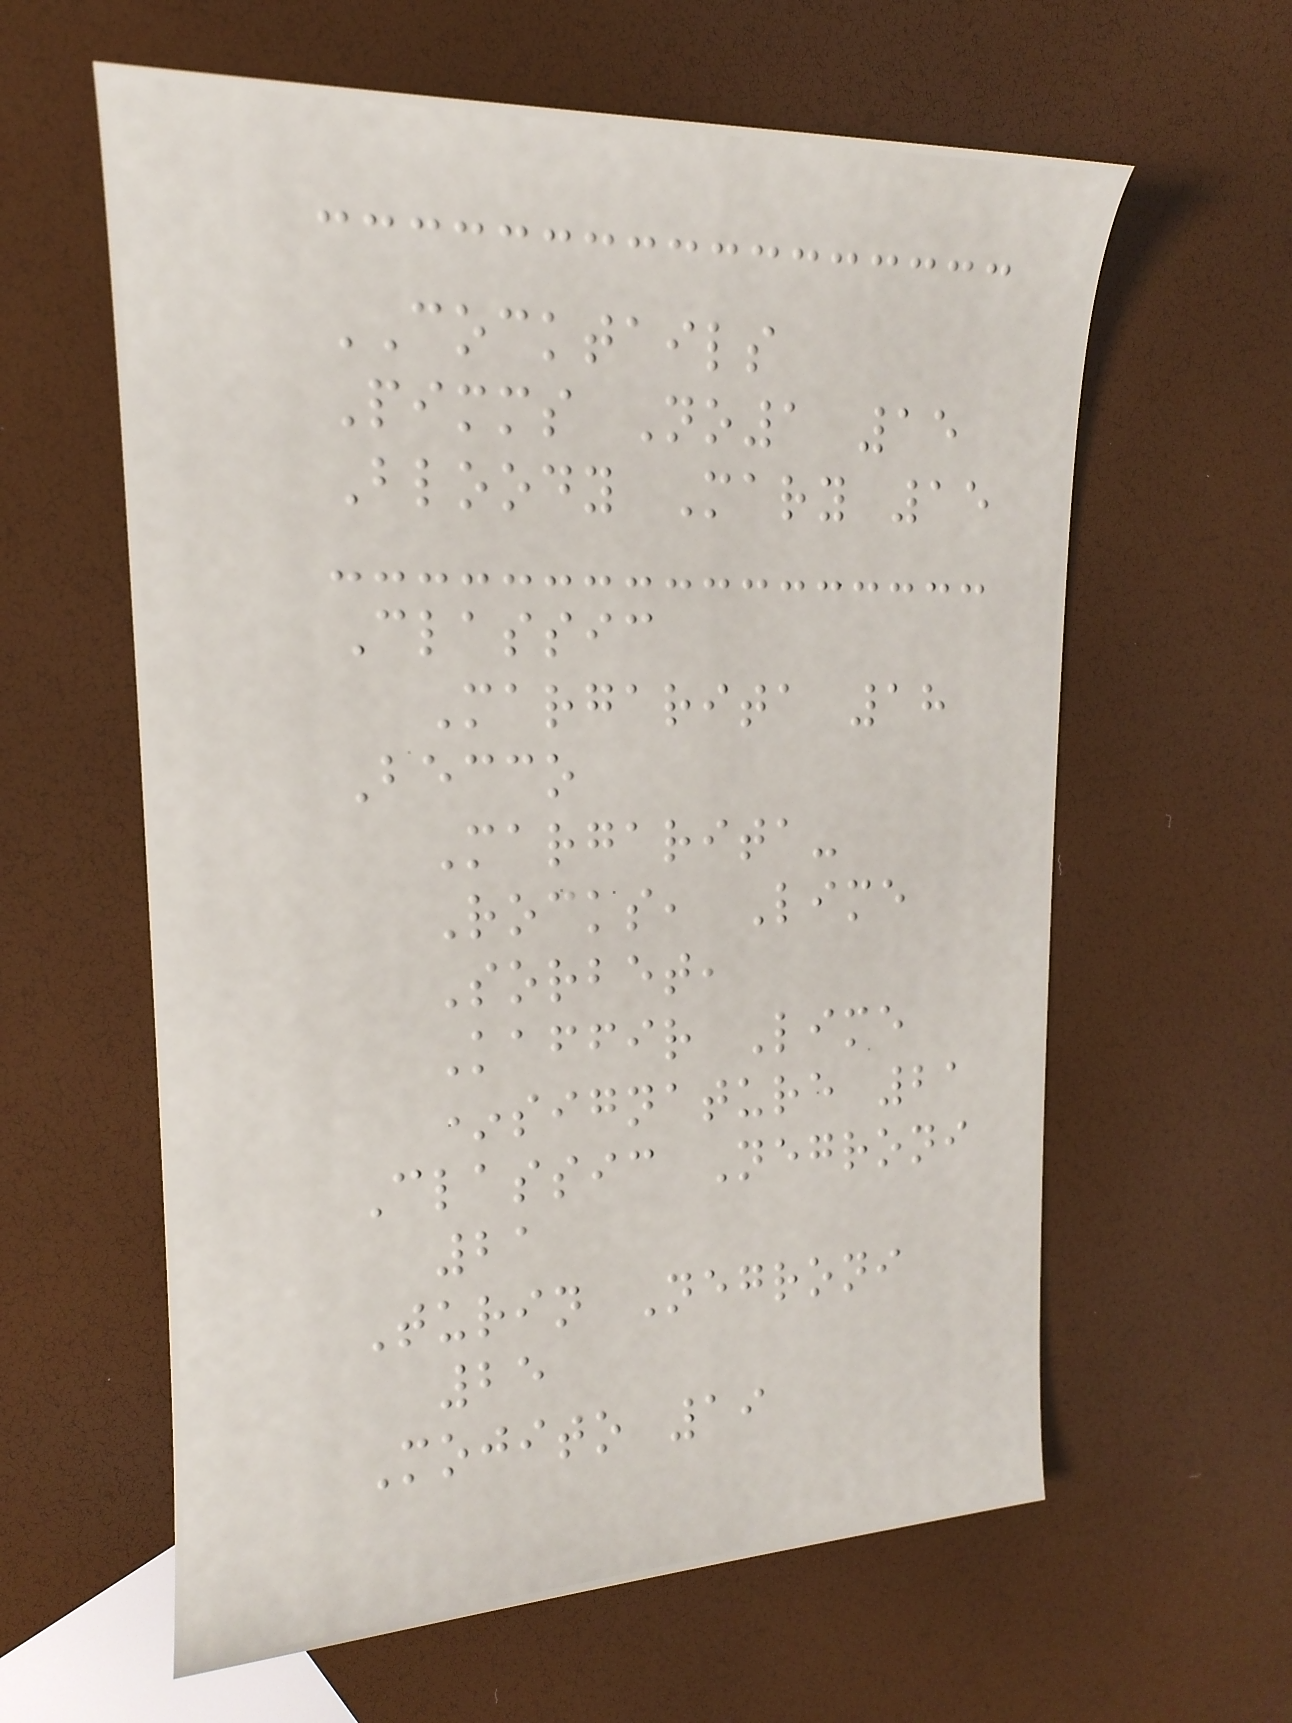COCKTAILS
Pimms No1 15
Bloody Mary 15
Classic
Margarita 18
Becco
Margarita-
Rocks, Lime
Sorbet,
Kaffir Lime
*signature 21
Classic Negroni
21
Turin Negroni
25
Mojito 19
